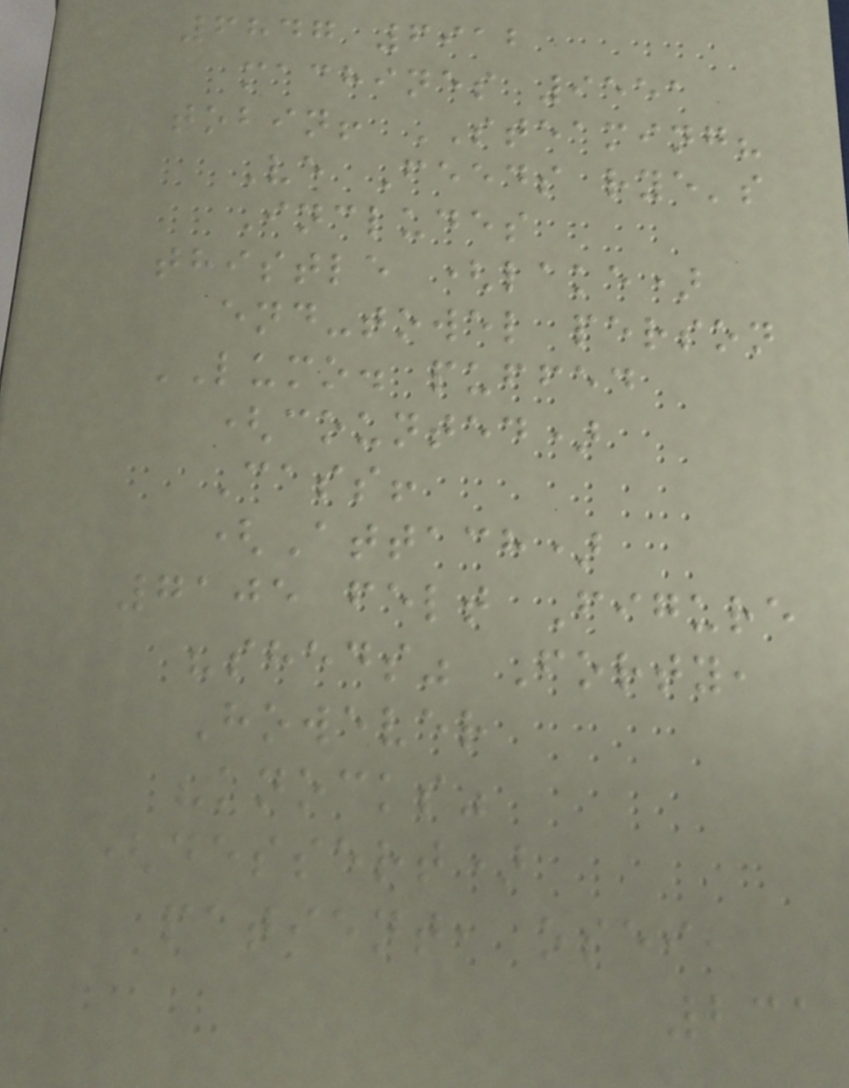6847 6912
machines 9551
tobin! STEAMING?
Ve Feeds rye's
Includes
thistle (lake)
end-towel person
LUMO. puffed
(counted)
Cass!
(Attach)
7105 felt Figure
"sheds" Forty,
However
"knocks"
(dessert)
patient, osei,
231
